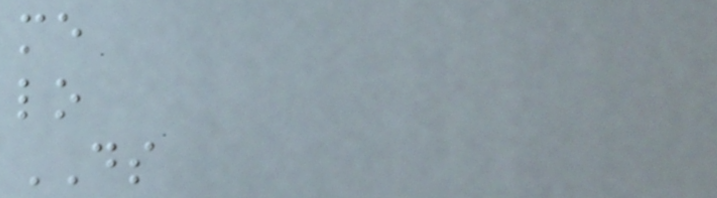me
lo
DS
